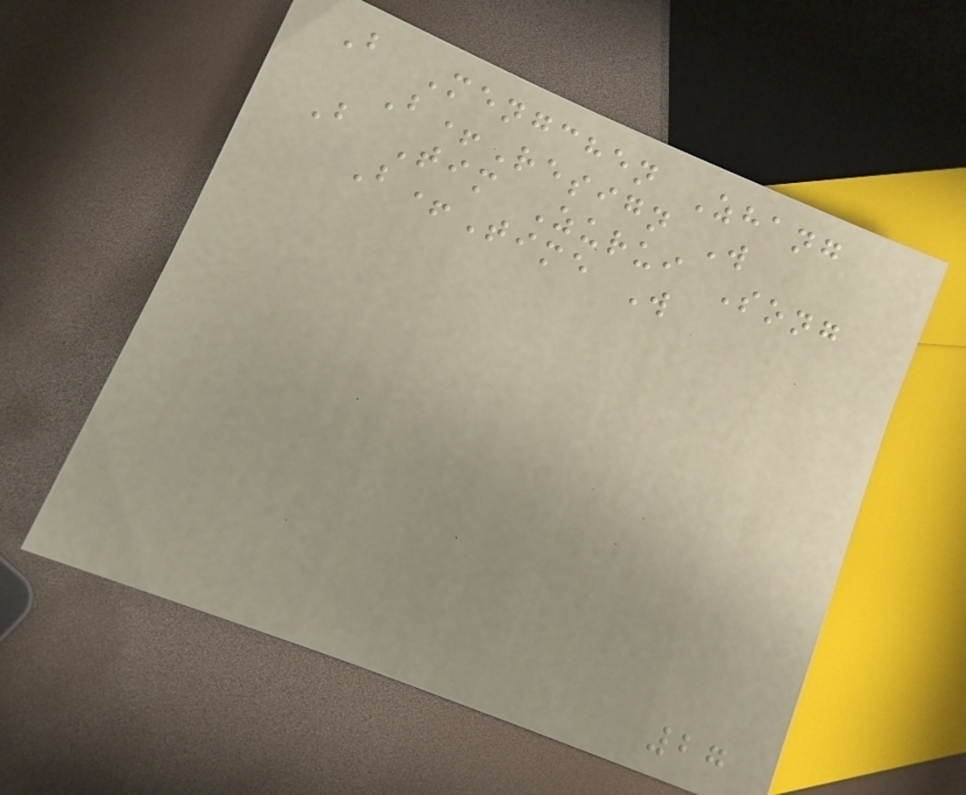B Mengchen Zhang
B+Resign W
B Tim Zurui Song
B+Time W
27
